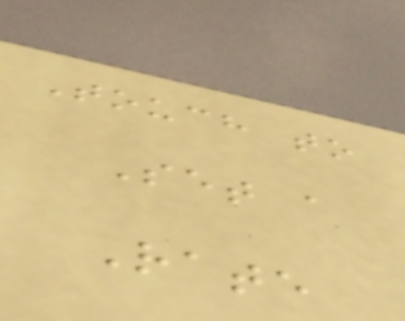Touch to
Set a
Rate
